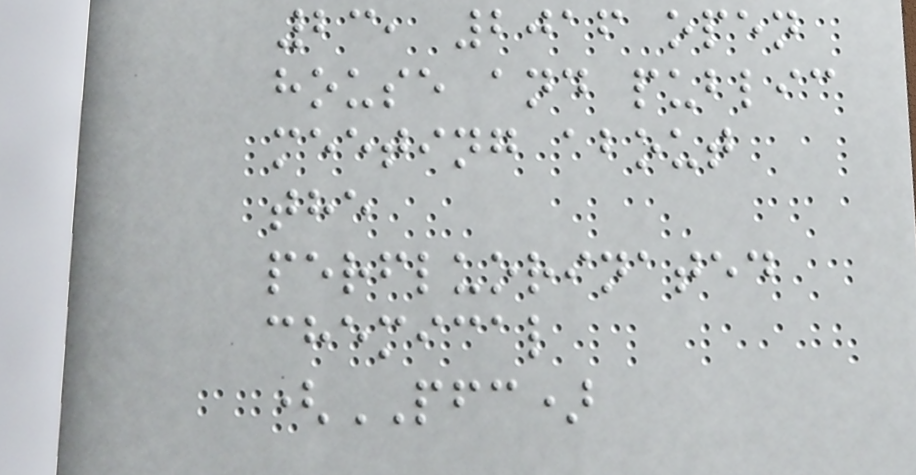23, 2016 open
house and public
meeting about
the
perfluorinated
chemical
(PFC)
